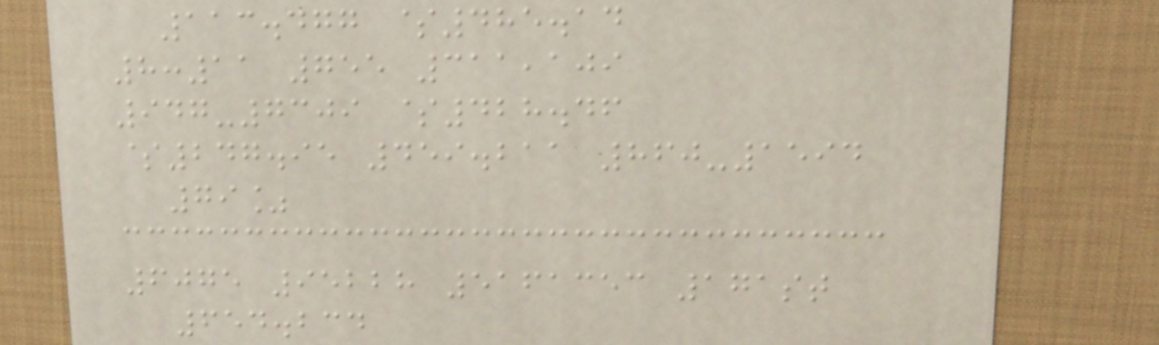113.477 $485.14
8:11 755 311,109
947-7309 $428.46
$247.95 459.211 860-1594
79%
6075 95228 5161353 171st
654.234
